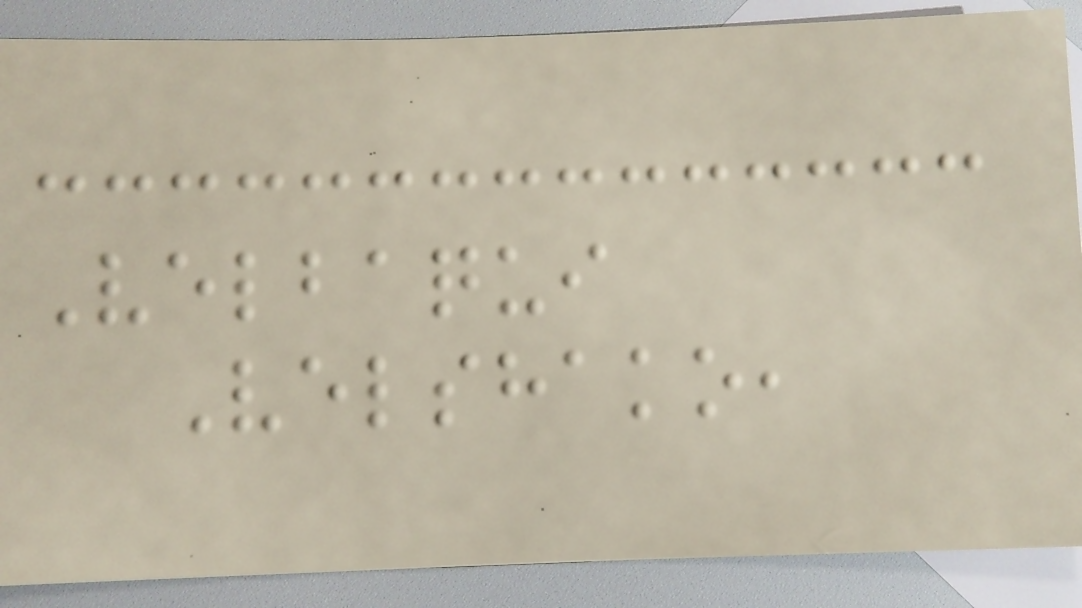Velbaqui
Velshako,
